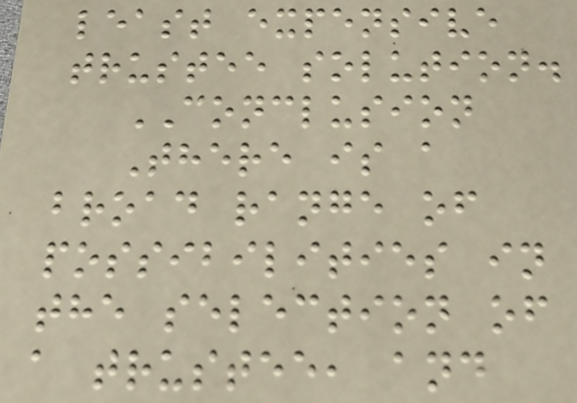least expensive
trustee solution.
CONCLUSION
There is a
broad range of
possibilities in
the selection of
a trustee, and
